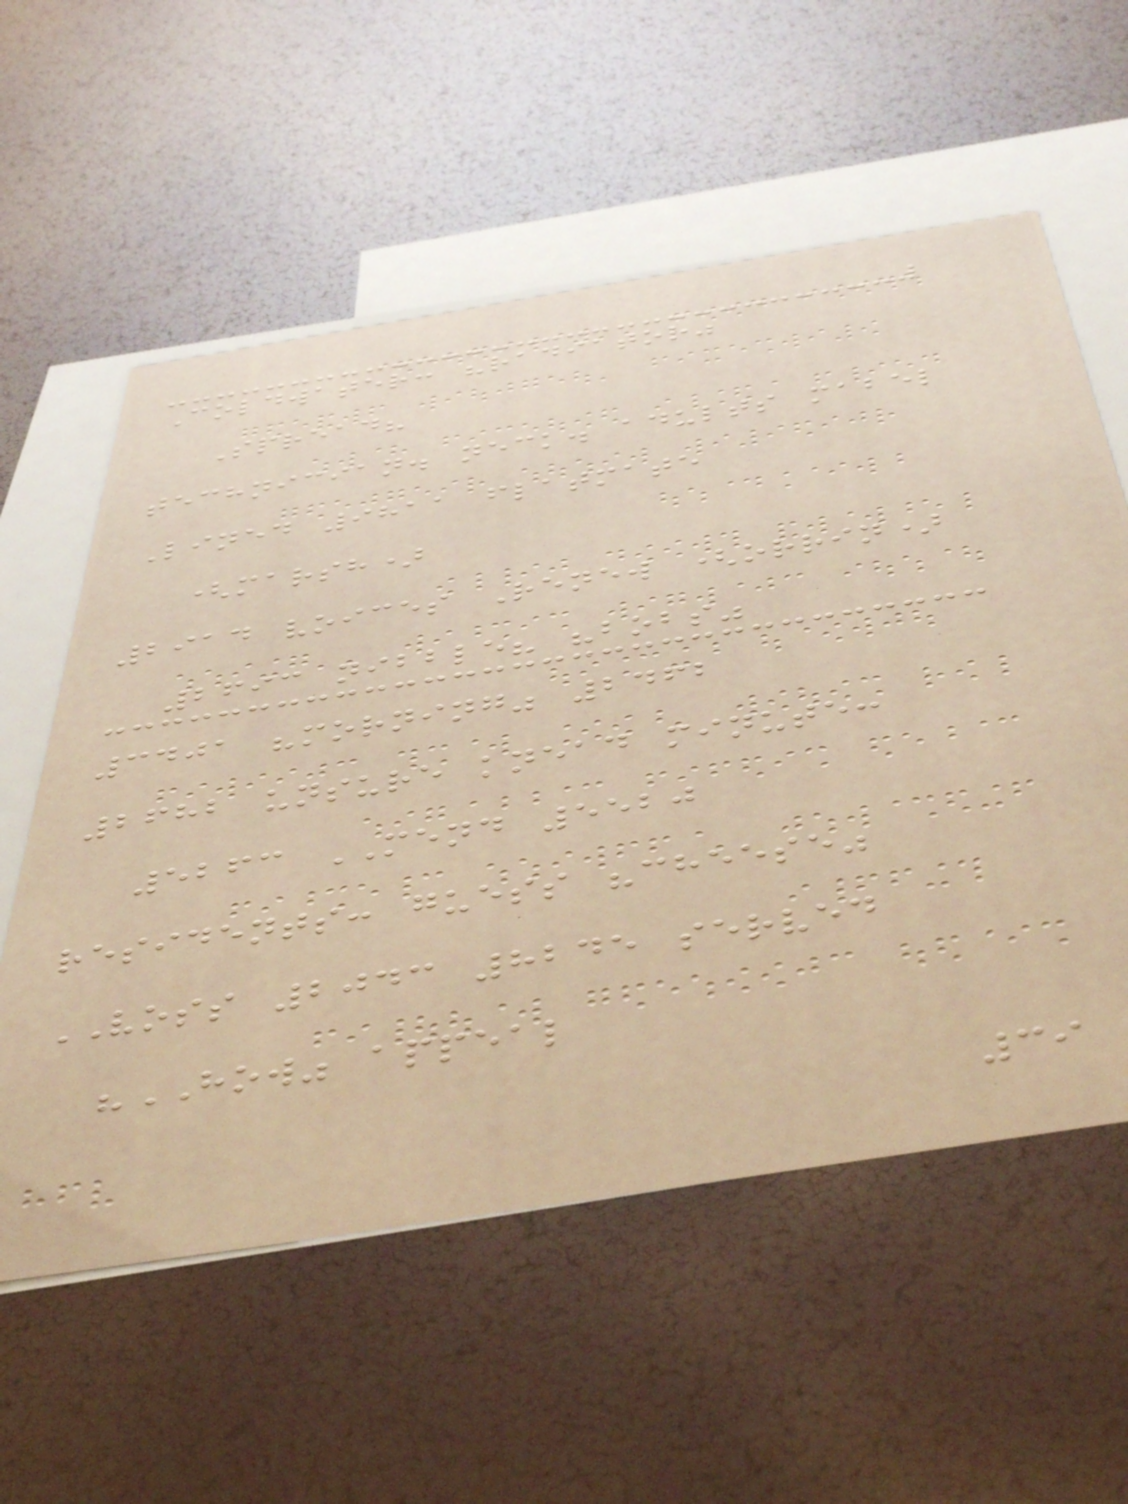Coldwater: "radiator"
Spread?
technician. neck. adults mabel
Lined 9811 flatmate
(marsh)
2914 voices Renew (orrin)
2693 nibble? "bobs"
3401 "morning" 2462
2682 unsure knead minute:
5263 MEND 5520
residents: guess "cheese"
VOSS 2043 8245 served
"HOW" appeal
39
